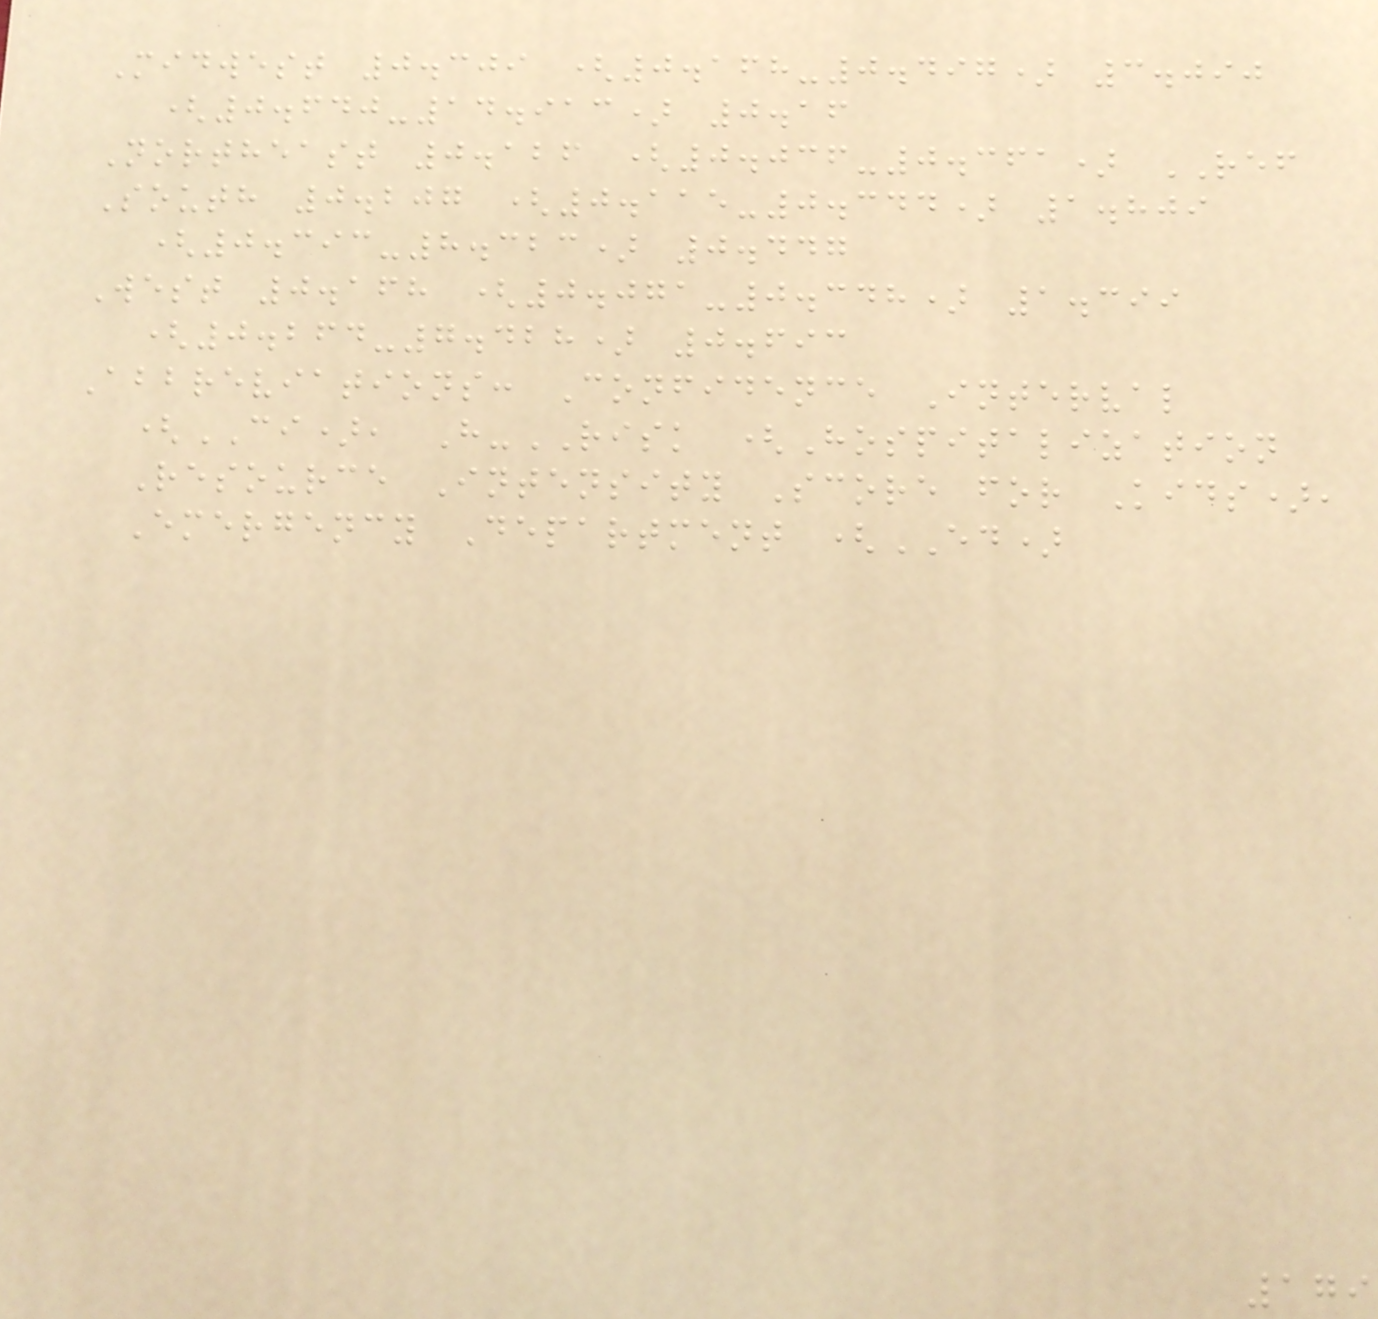Midwest 0.309 (0.168-0.497) 3.090
(0.640-14.913) 0.16
Northeast 0.126 (0.036-0.361) REF
South 0.207 (0.115-0.344) 1.809
(0.393-8.323) 0.447
West 0.168 (0.071-0.348) 1.399
(0.264-7.428) 0.693
Abbreviations: Confidence Interval
(CI), H-RISK (Hospitalization
Resource Intensity Score for Kids),
Emergency Department (ED)
179
